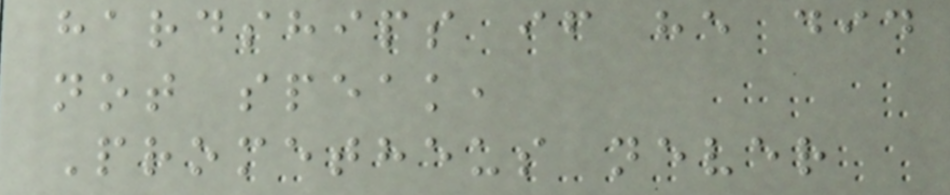hardships if he did
not speak,
Prometheus never
